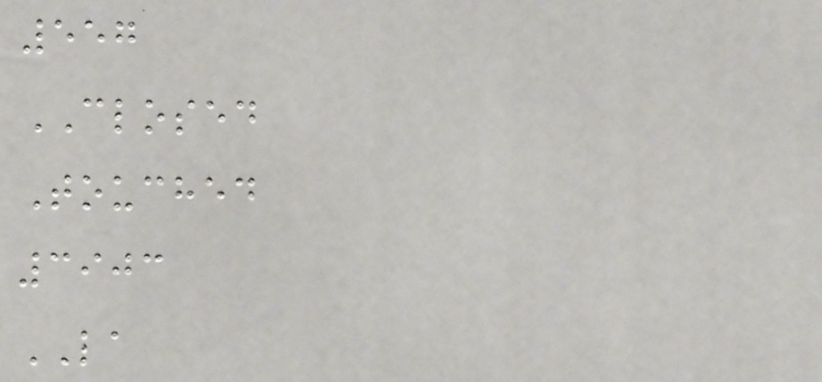557
CLOSED
Touched
3903
LA
